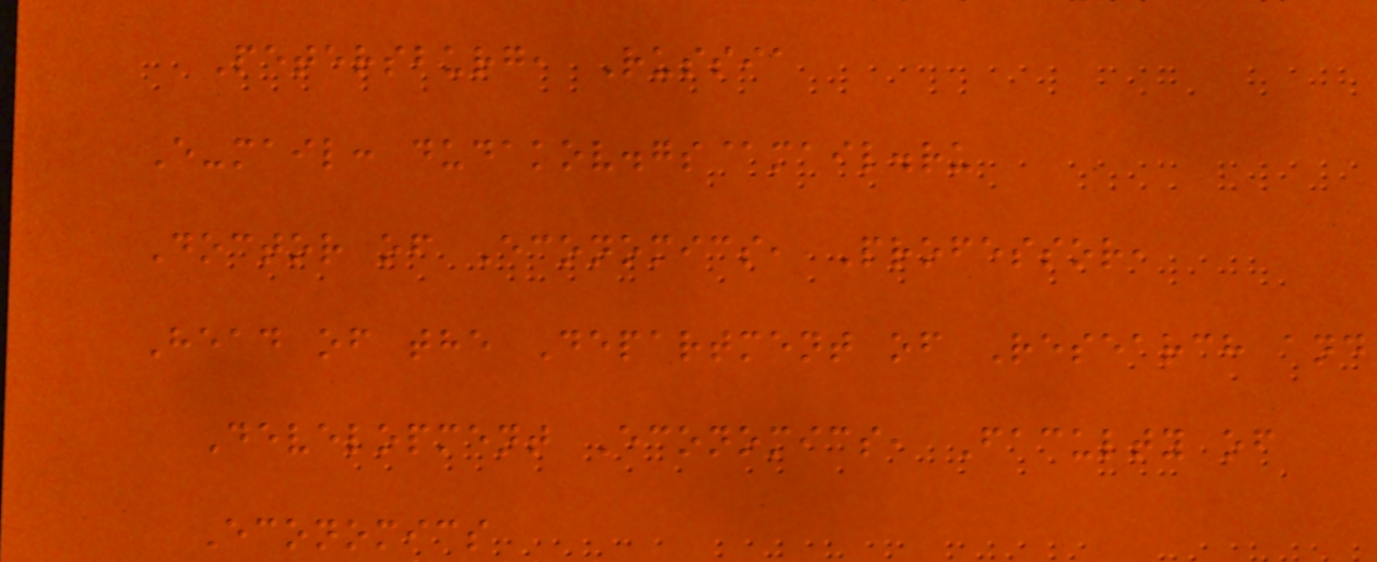Petersburg, Russia
E-mail: dudakov.gs@mail.ru
Doctor of Economics, Professor,
Head of the Department of Research and
Development Economics, Faculty of
Economics
